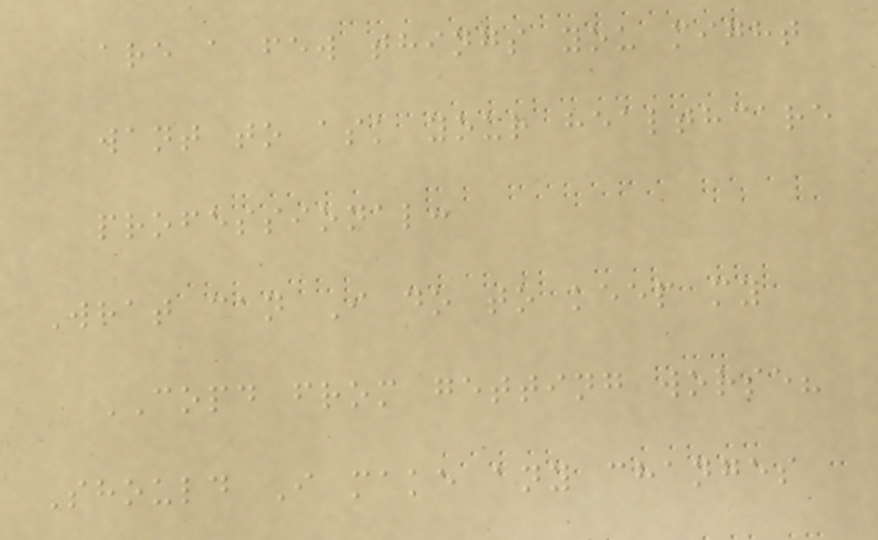are a few things you might
want to ask your healthcare
professional:
What can I do to keep my
COPD from getting worse?
Should I make any changes
